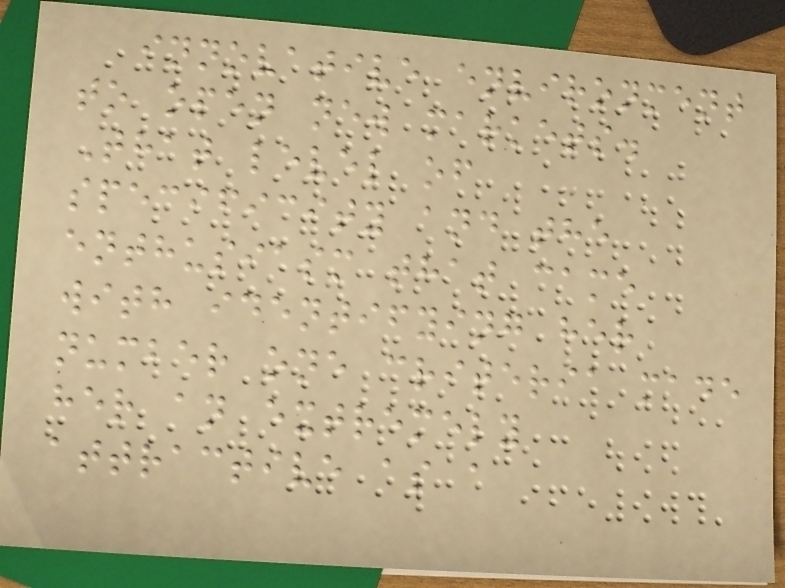innovative environment
to open new markets.
That level of
specificity and the
enthusiasm that came
with identifying her
number one criteria made
her an extremely
attractive as a
